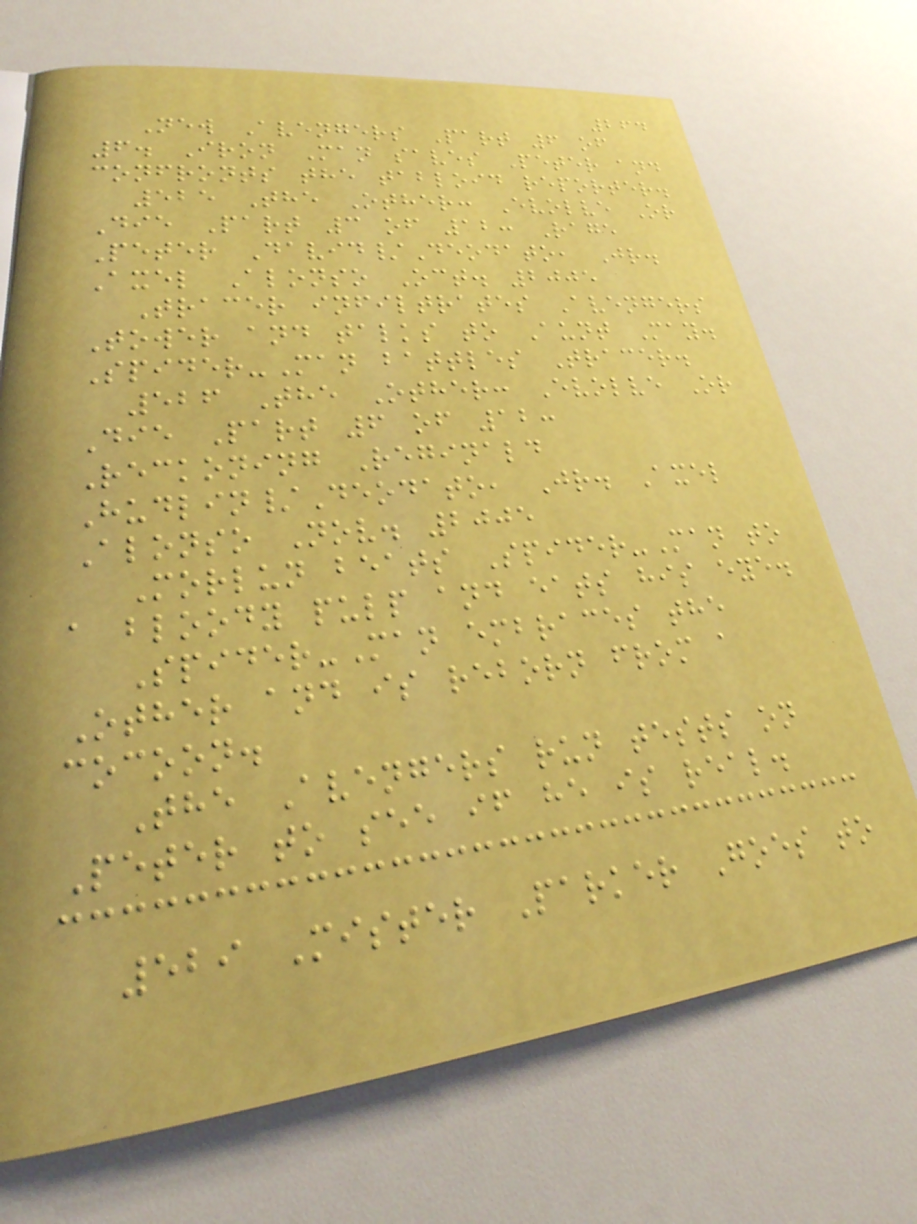264
New Avengers Part 6 of
6. Iron Man saves Peter and
confronts the tabloid reporter.
525 The Other: Evolve Or
Die Part 3 of 12: Rage
Peter David/Deodato, Jr.
Axel Alonso Oct. 2005
Tracer infiltrates Avengers
Tower and talks to Aunt May.
Spider-Man battles Tracer.
526 The Other: Evolve Or
Die Part 6 of 12:
Reckoning Reginald
Hudlin/Deodato, Jr. Axel
Alonso Nov. 2005
Morlun beats Spider-Man to
a bloody pulp and eats his eye.
Spider-Man embraces the
Other and is reborn from a
cocoon.
The Avengers run tests on
Peter to see if he is real.
529 Mister Parker Goes to
